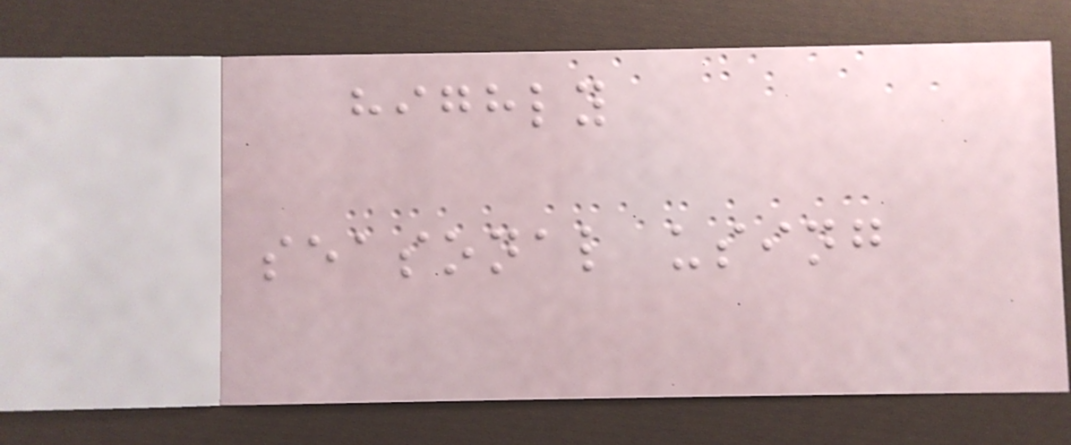highly
seasonal using
